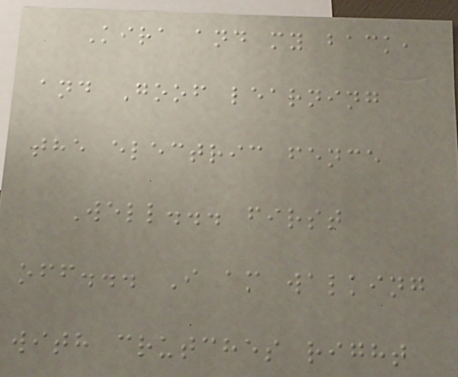Kira and my back,
and Goof learning
the electric fence
Well... first
off... I am walking
with crutches right
